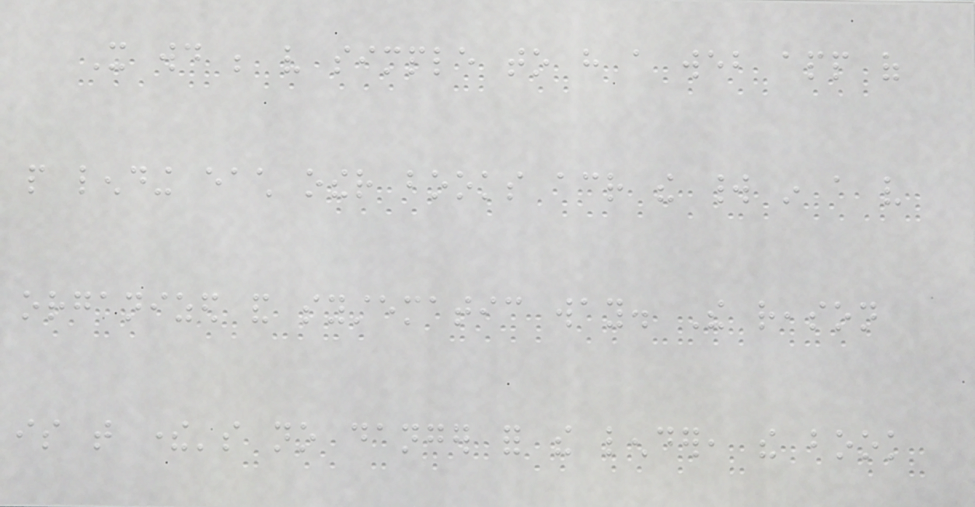It would be very simple to have a web app of
people lending each other books across the world in a very
organized and systematic way. The reason
is that there's no danger for the lender, the book
